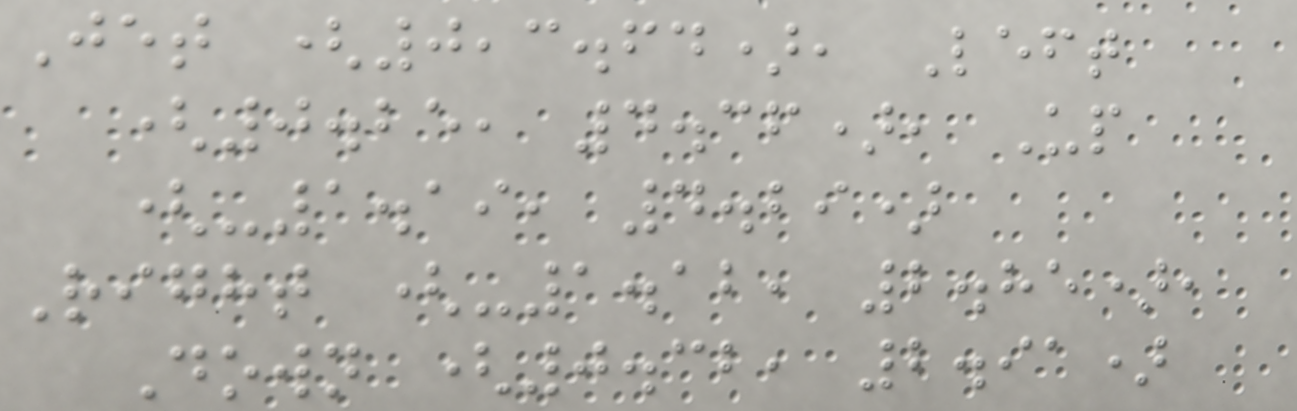Jet (0,3.64), Left
(0.25, 4.36), Up
(-1.19, 4.29)
Right (-1.12, 2.85),
Down (0.32, 2.91)
